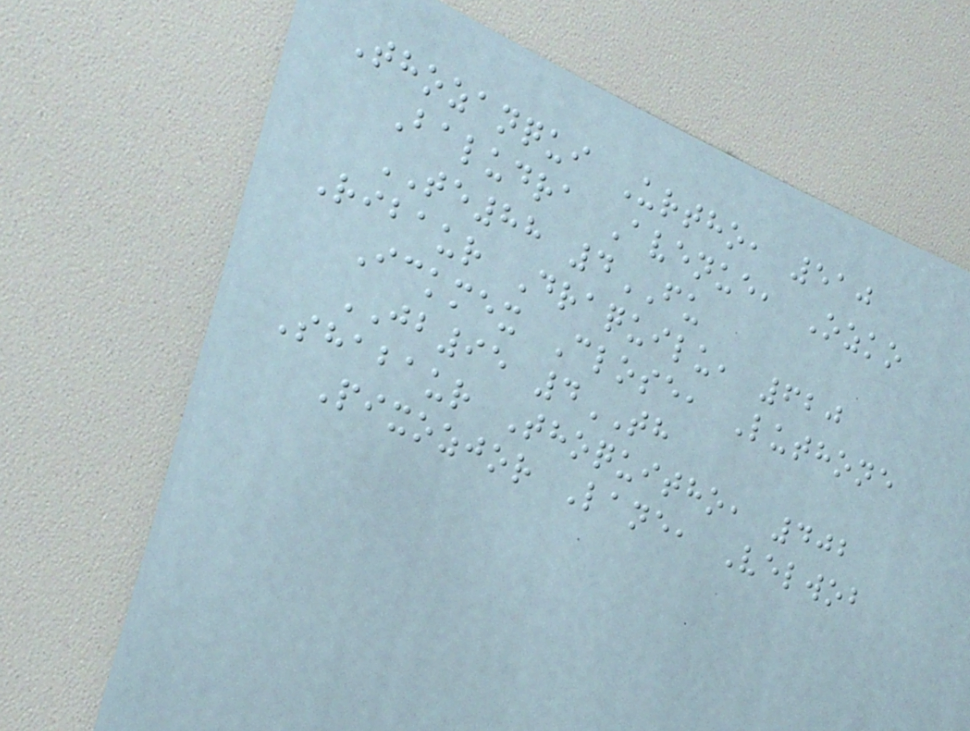Thozanqui Urtho, 510
Baludra Avenue, Ozko
TE88 4FU
Ribaur Draquilu, 620
Ickmex Close, Luthone
JB95 4TH
Shabaur Thoquitho, 402
Pixozjor Lane, Velwob
